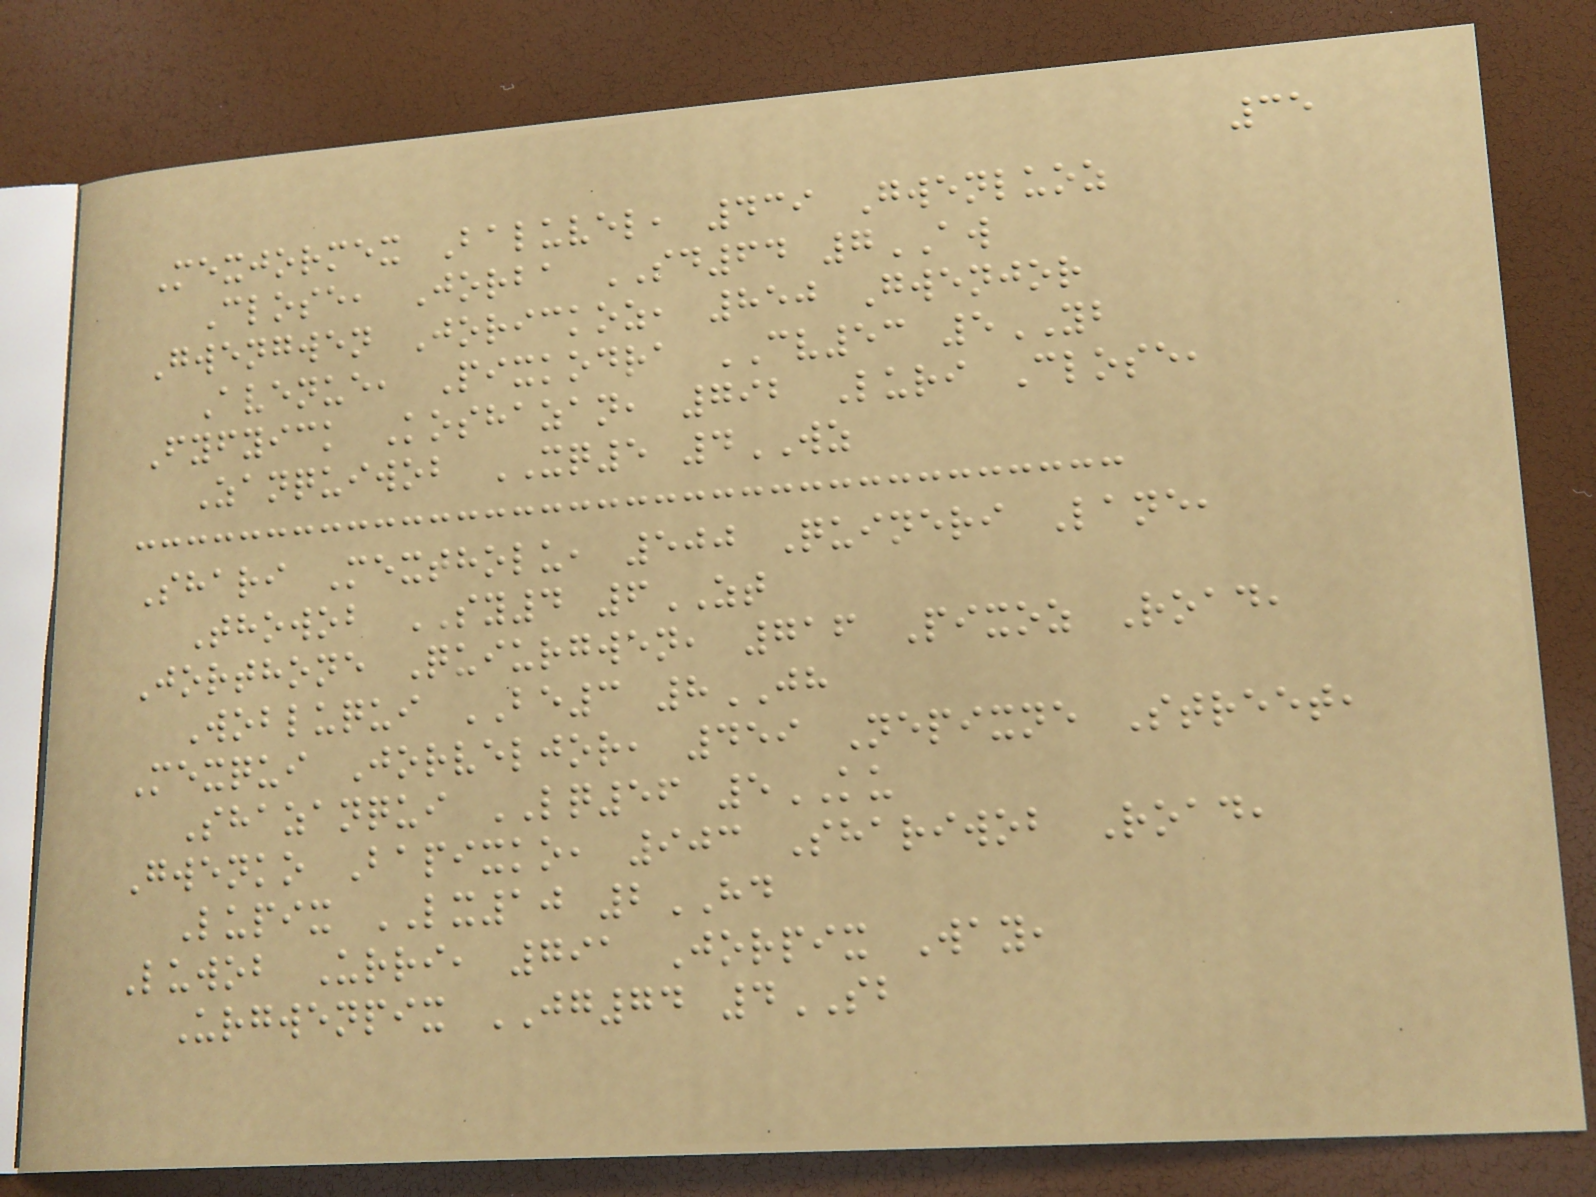35
Mexjormex Baluvel, 439 Gwenluoz
Close, Jorba SD64 7AW
Gwengwen Jorickoz, 850 Gwenjor
Avenue, Pixkodra CV53 5YB
Fyfyick Koshazan, 792 Luri Close,
Zanquiwob XQ5 4WZ
Shari Mextholu, 500 Quineri Lane,
Thowob SY4 6ZT
Jorthone Quiurgwen, 716 Pixoz Road,
Wobluqui BE3 8JH
Mexqui Jorveljor, 459 Nepixne Street,
Shazanqui LQ56 5KU
Gwenko Bapixko, 903 Shariwob Road,
Lupix LX10 2HD
Luwob Urri, 791 Jorpix Way,
Urgwenpix JG74 4SB
